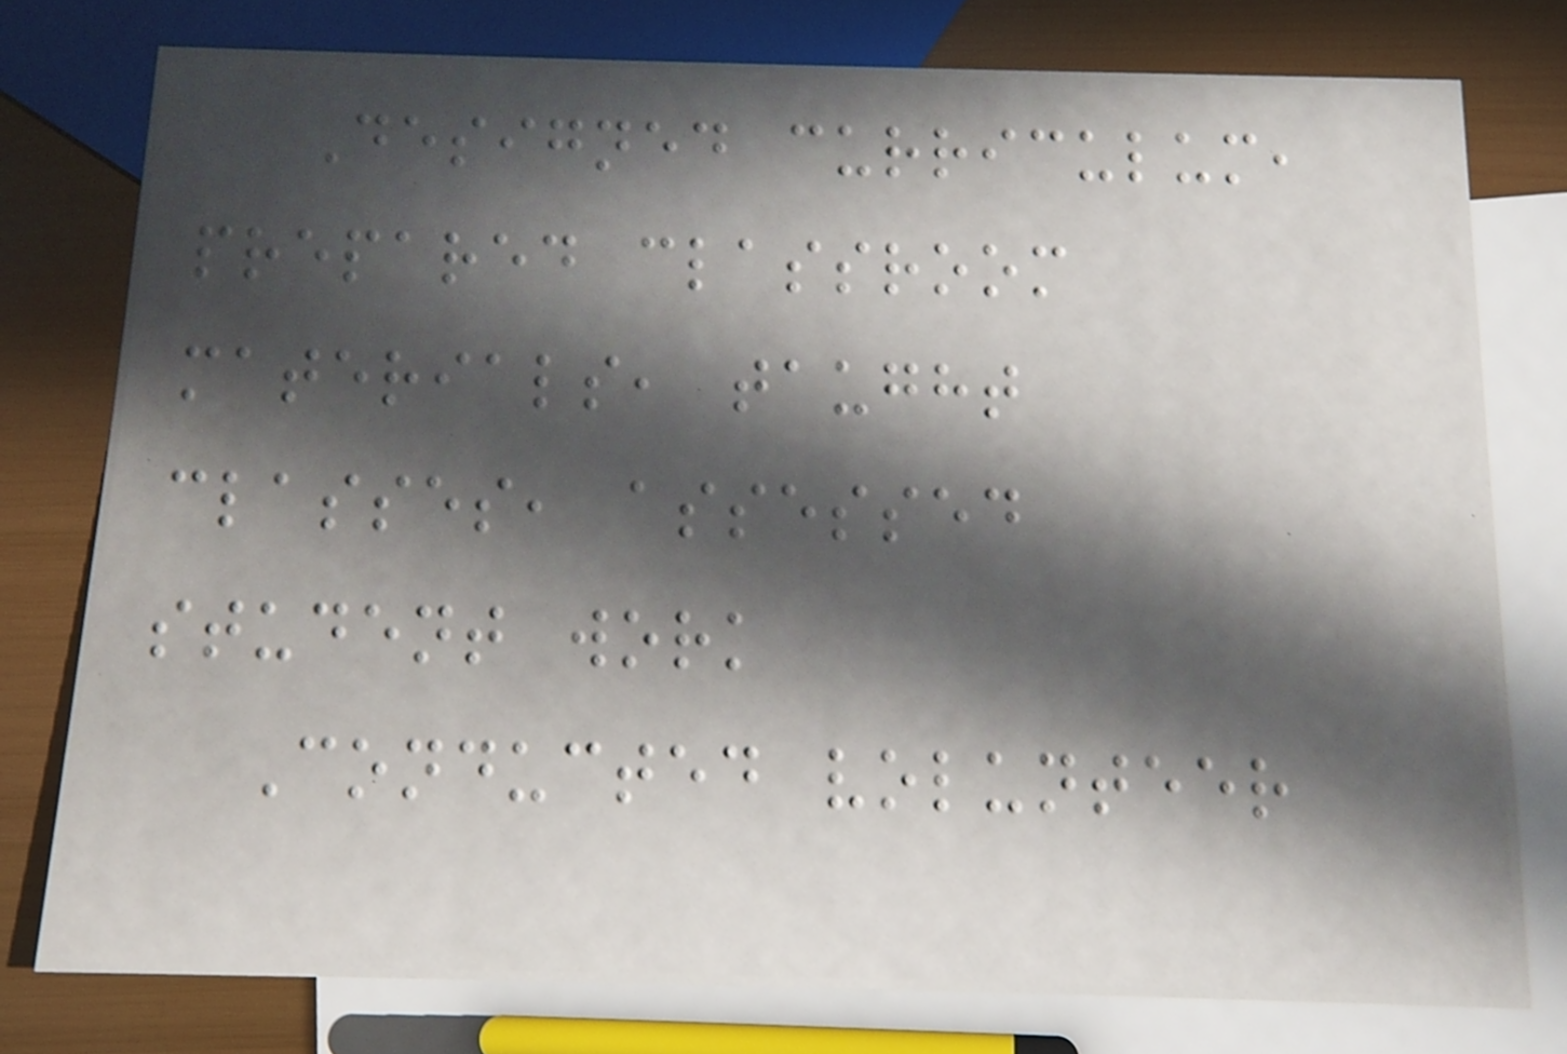Designed curriculum,
prepared classroom
materials, taught
classes, assessed
student work
Conducted volunteer
